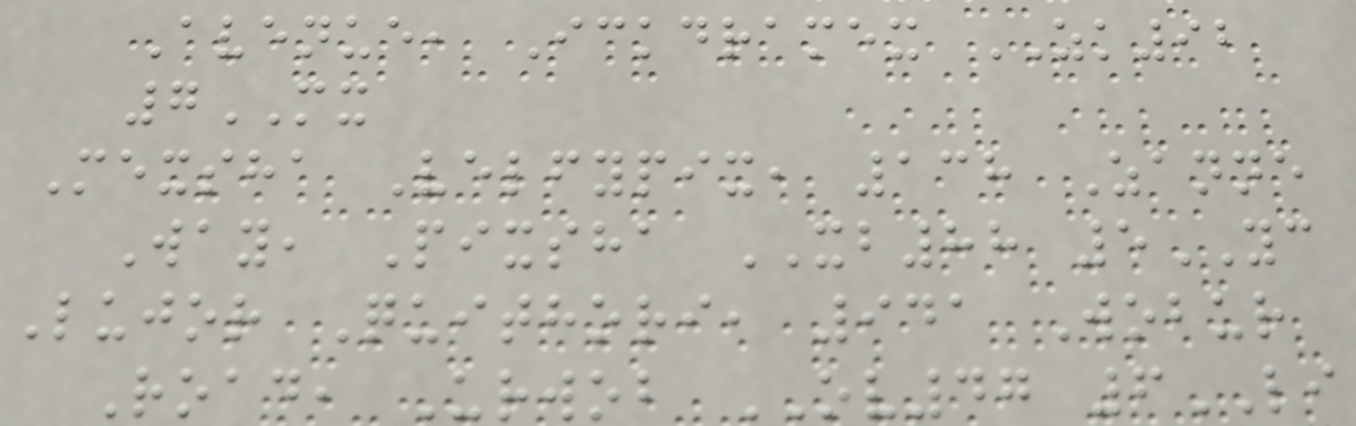Avenue, Ickdramex ZK92
7MX
Mexsha Velfypix, 138 Zanne
Way, Pixsha XB88 5YC
Lujor Quithori, 941 Wobur
Road, Urwob OV47 6LI
